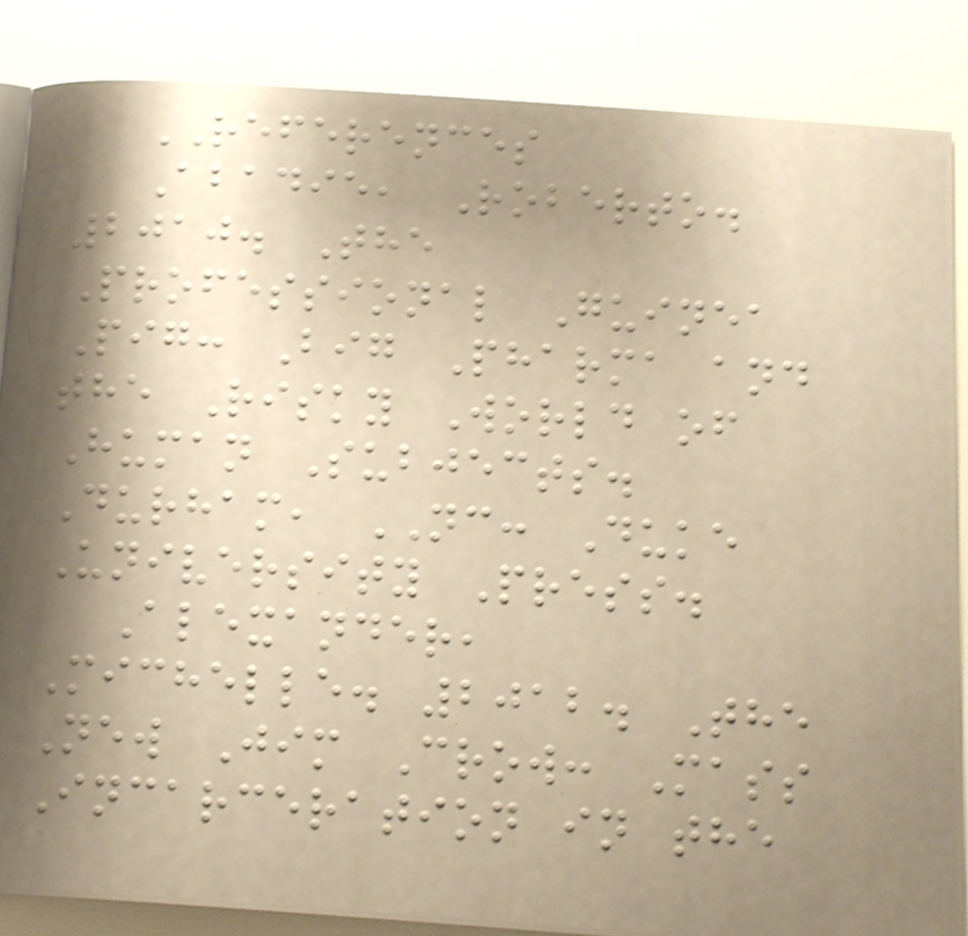REFERENCES
Abadie, Roberto.
2010. The
Professional Guinea
Pig: Big Pharma and
the Risky World of
Human Subjects.
Durham, NC: Duke
University Press.
Alexander,
Michelle. 2012. The
New Jim Crow: Mass
Incarceration in the
